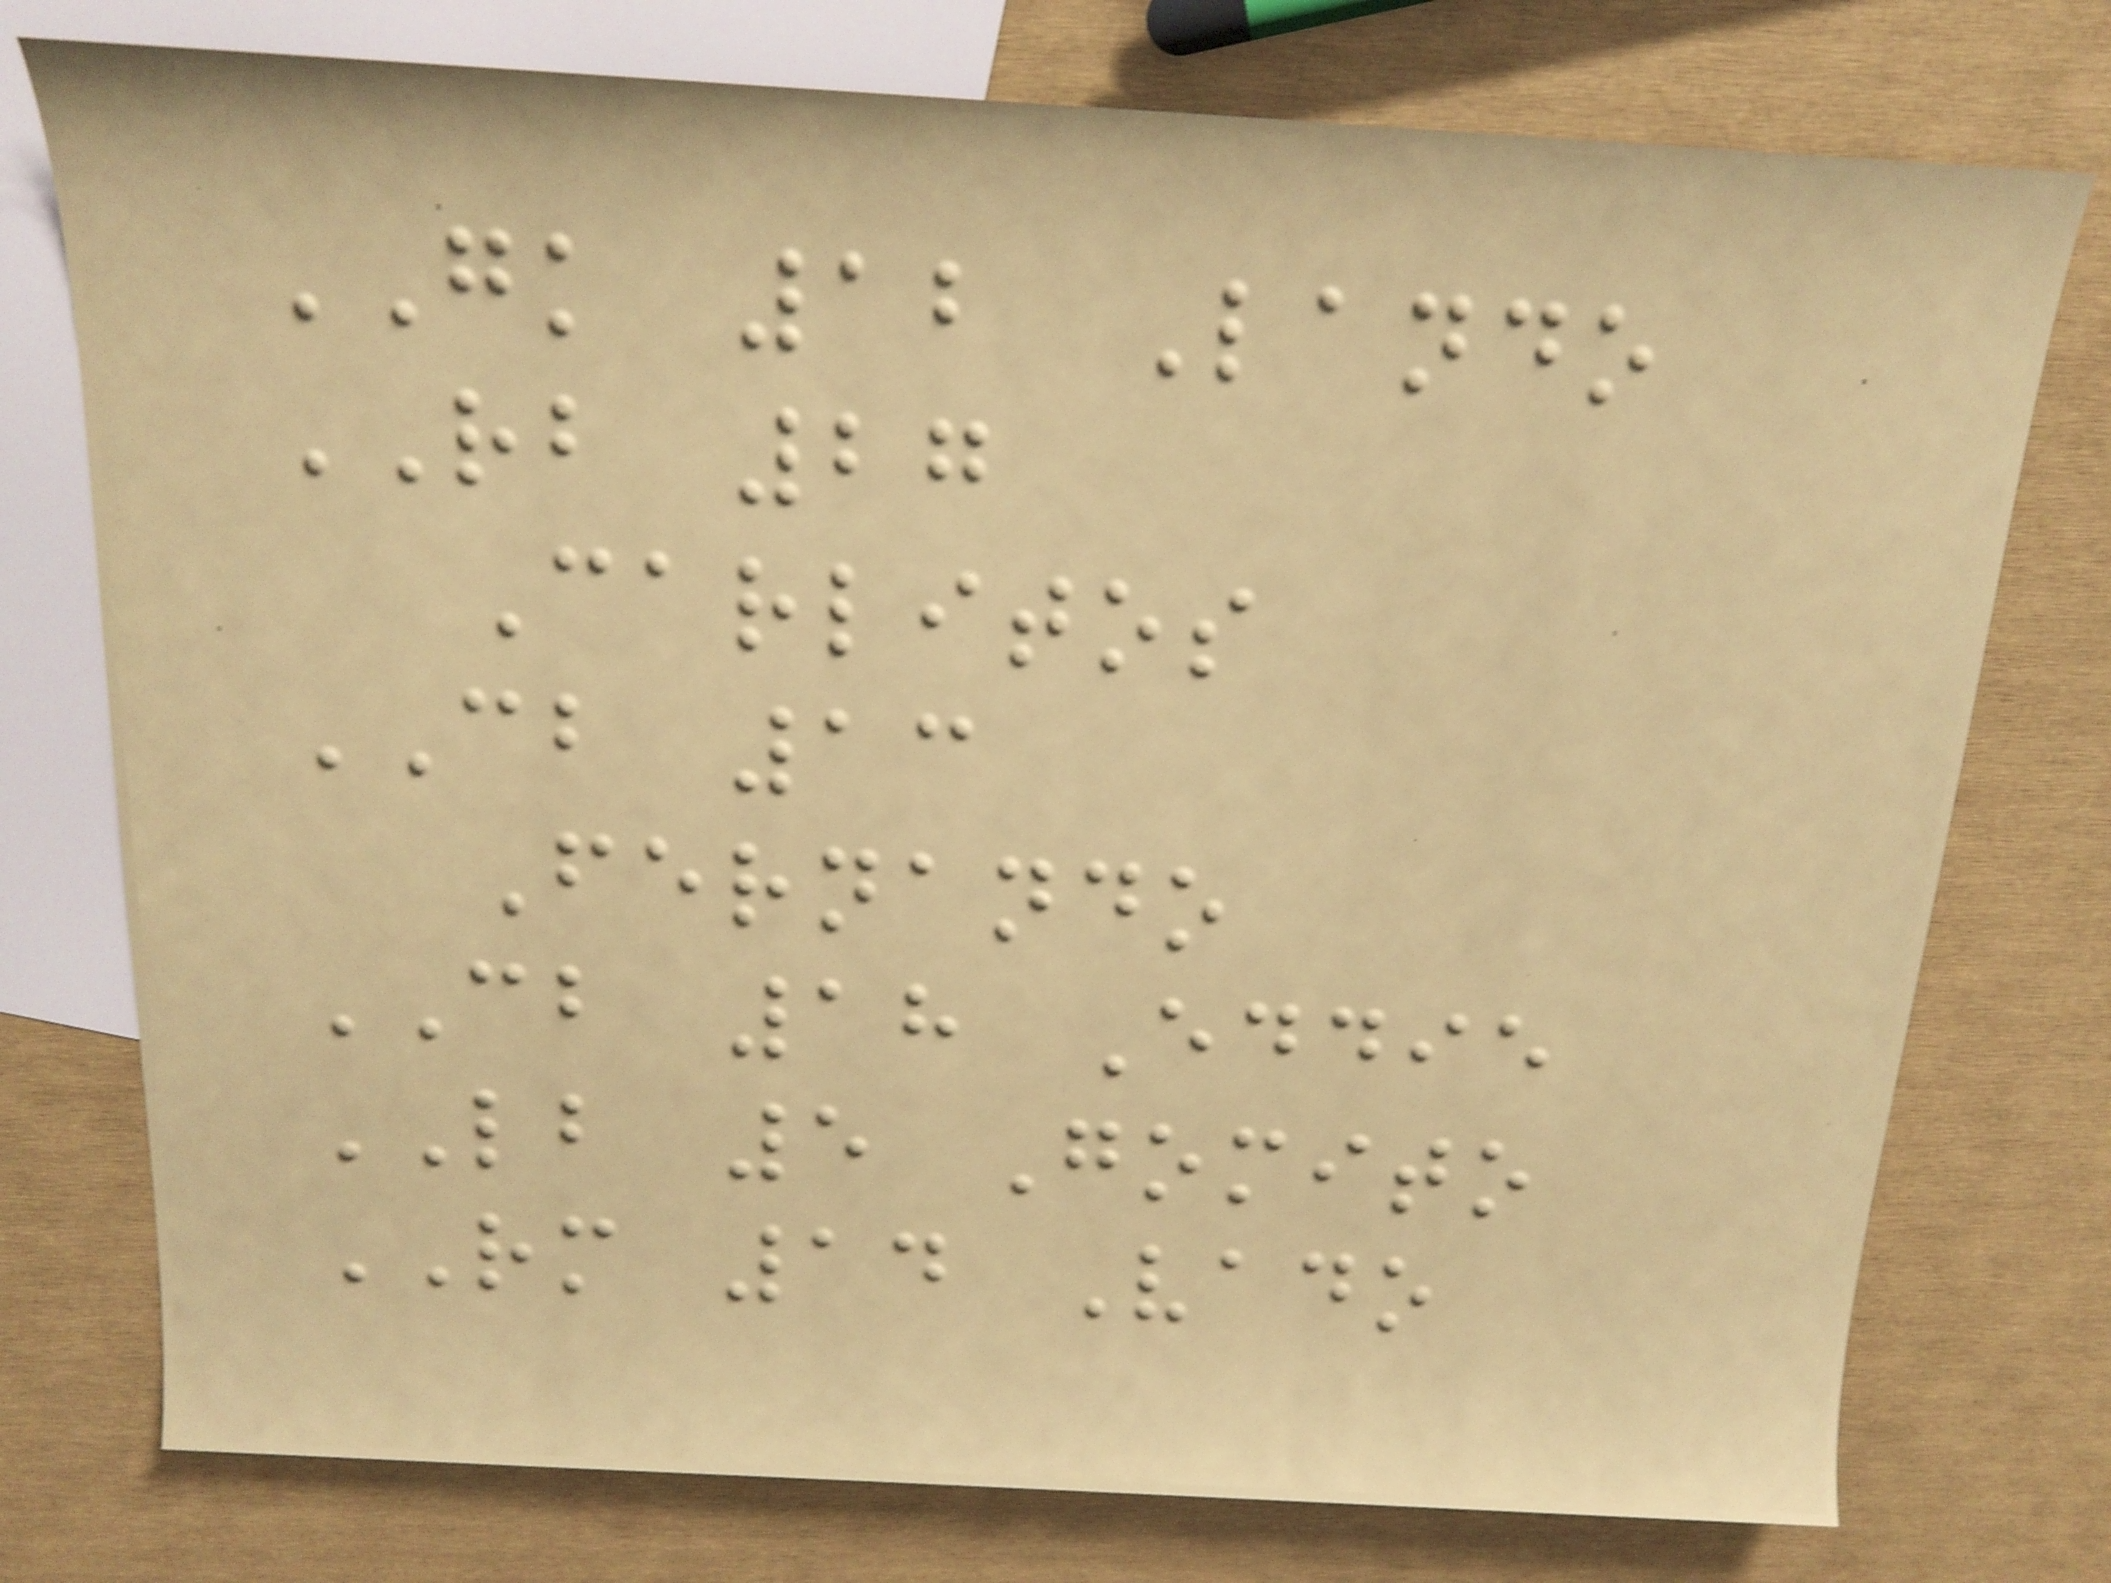GK 12 Lando
RB 27
Carlitos
CB 13
Fernando
CB 18 Eddie
LB 5 Gomito
RM 14 Vado
